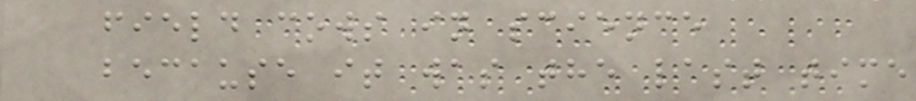field cows in science
because it was the last time
